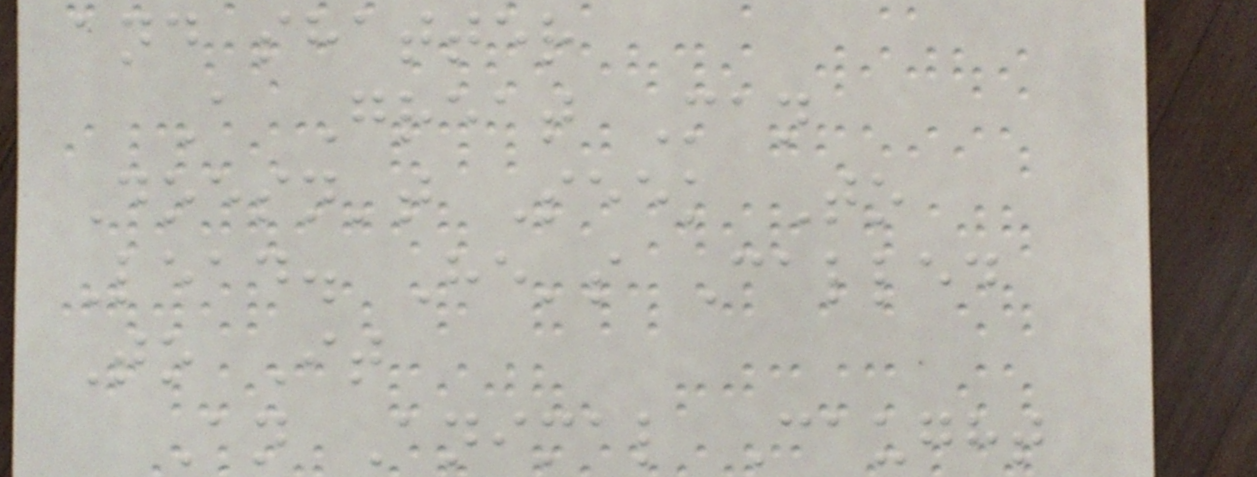and shatter
A Great Man
Doesn't Seek To
Lead. He's Called
To It
An Animal Caught
